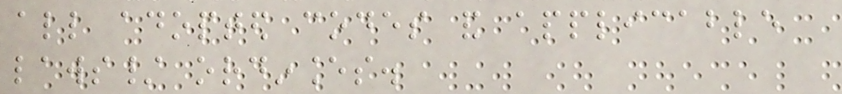all adopted codes and applicable
laws/ ordinances.
